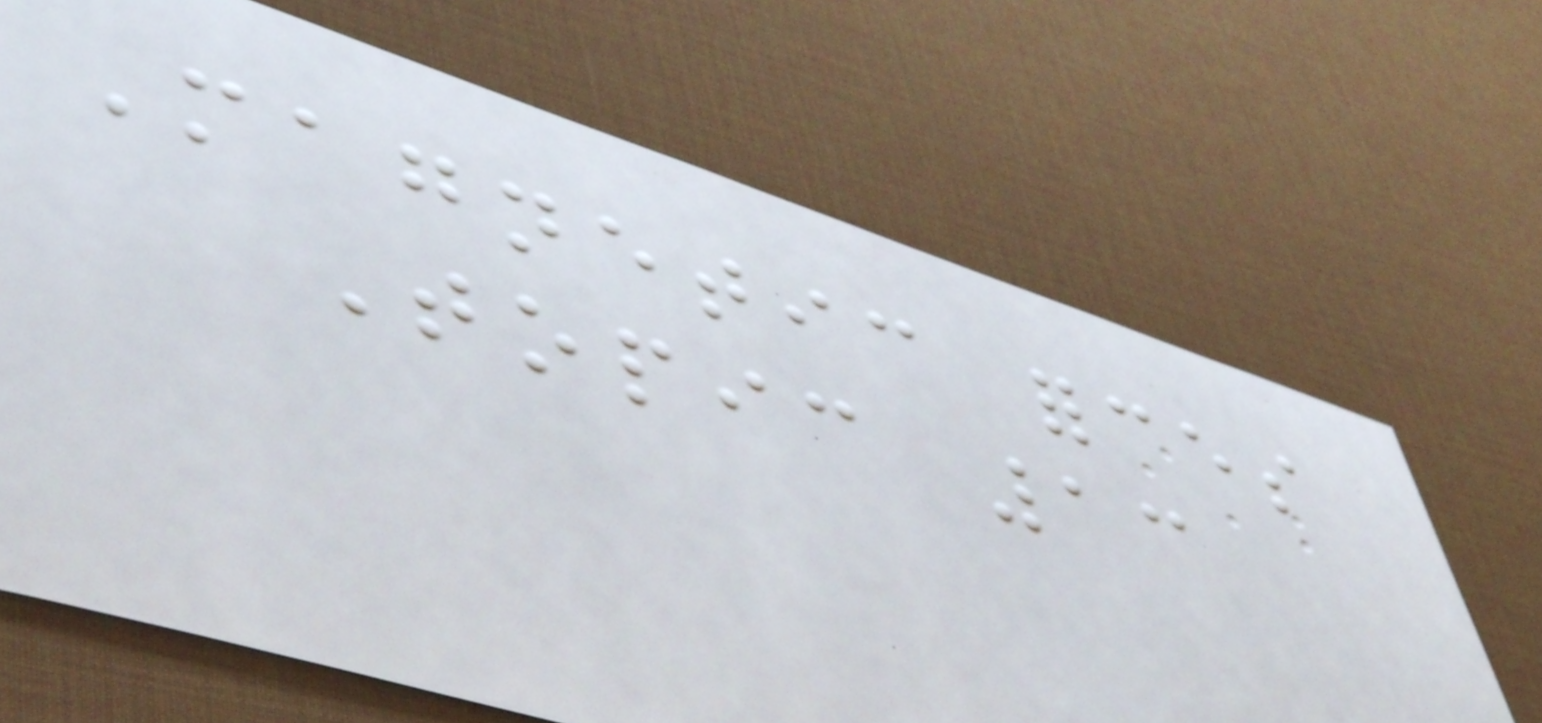Magnetic forces
Topic 13
